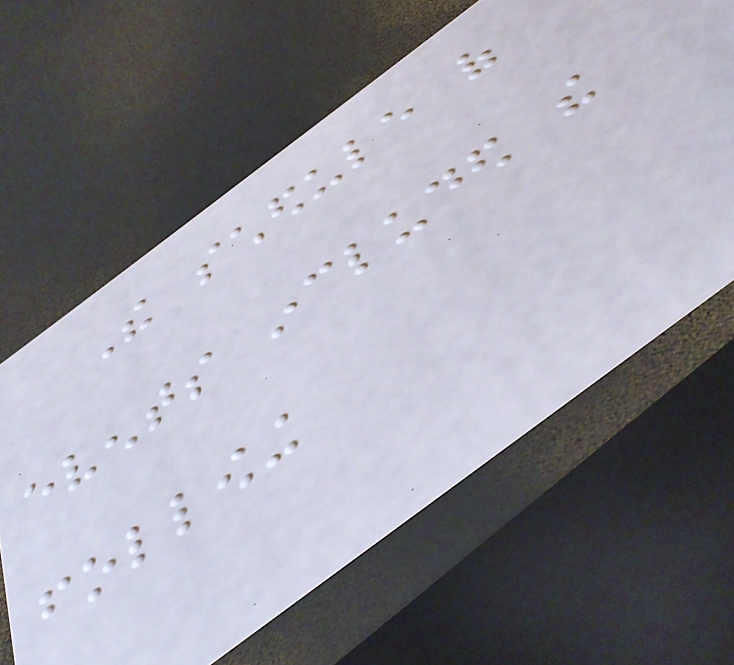The schedule of
events included the
following
